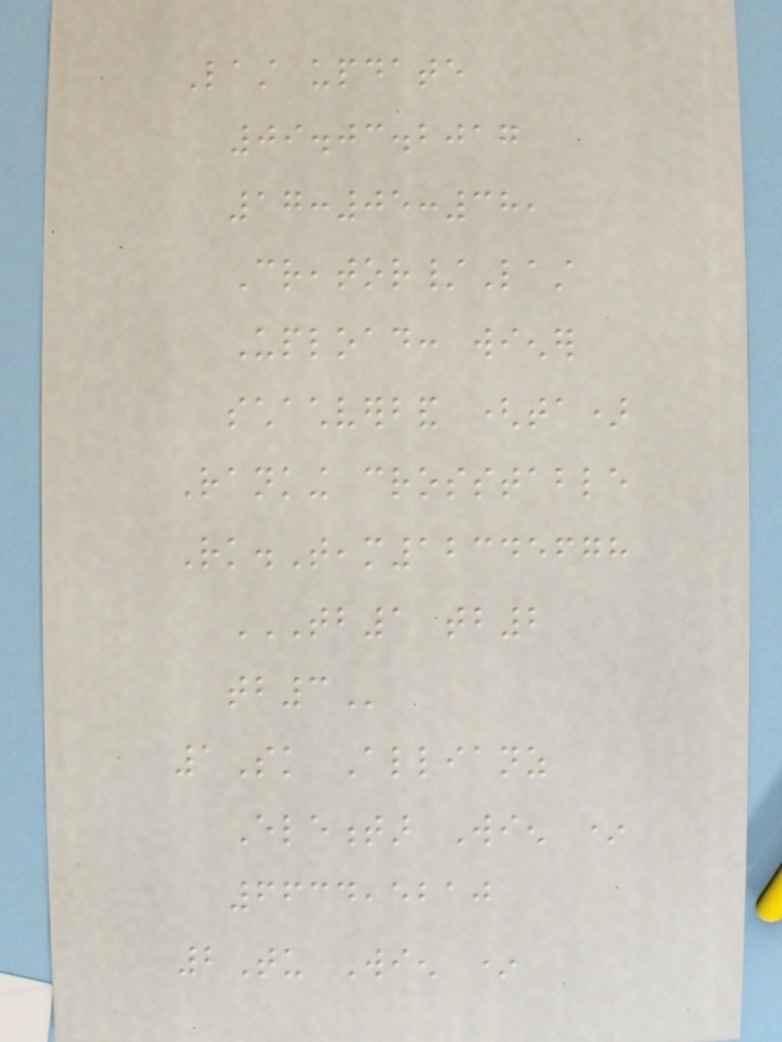Last update
09.03.2017
17:05:38,
Creator/Last
Upload: wiener
schachverband (ta)
Ranking crosstable
Rk.Team12345678
TB1 TB2
TB3
1Sk Allianz
Elementar Wien *
6634,5210
2Tu Wien *
